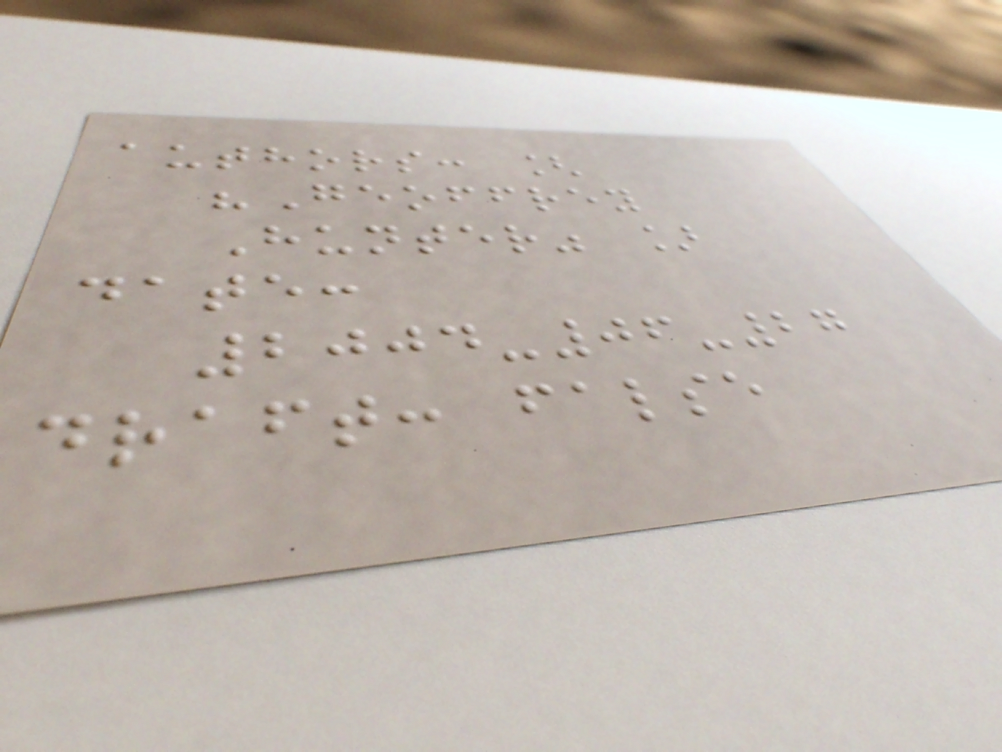authors: [
"Geoffrey
Hunter" ]
date:
2004-06-27
draft: false
